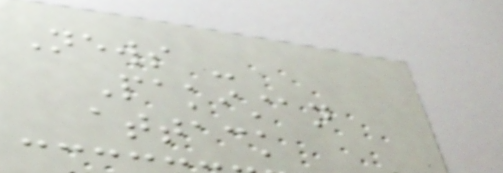News -
Pakistan
attack
